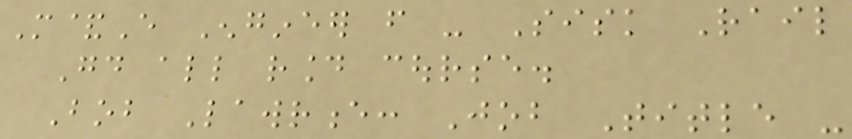M&E Engineer from - Sisk Rail
Good all round course.
Bob Lawrence: Job Title -
